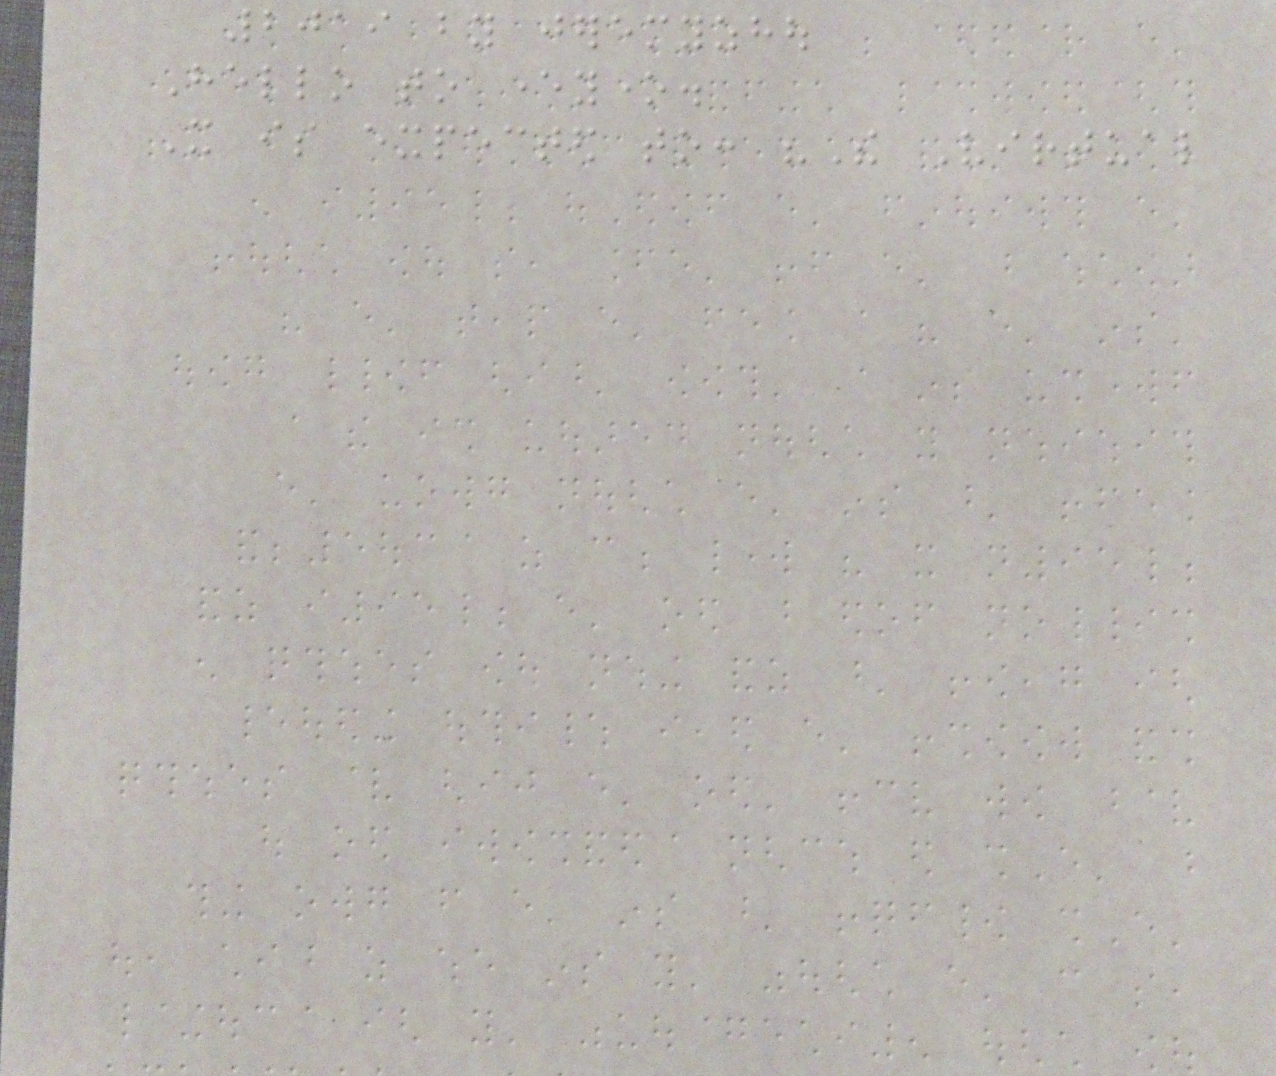2019 by jeremyzhou
Hello to everyone.
It is expected to: "The Virtual
